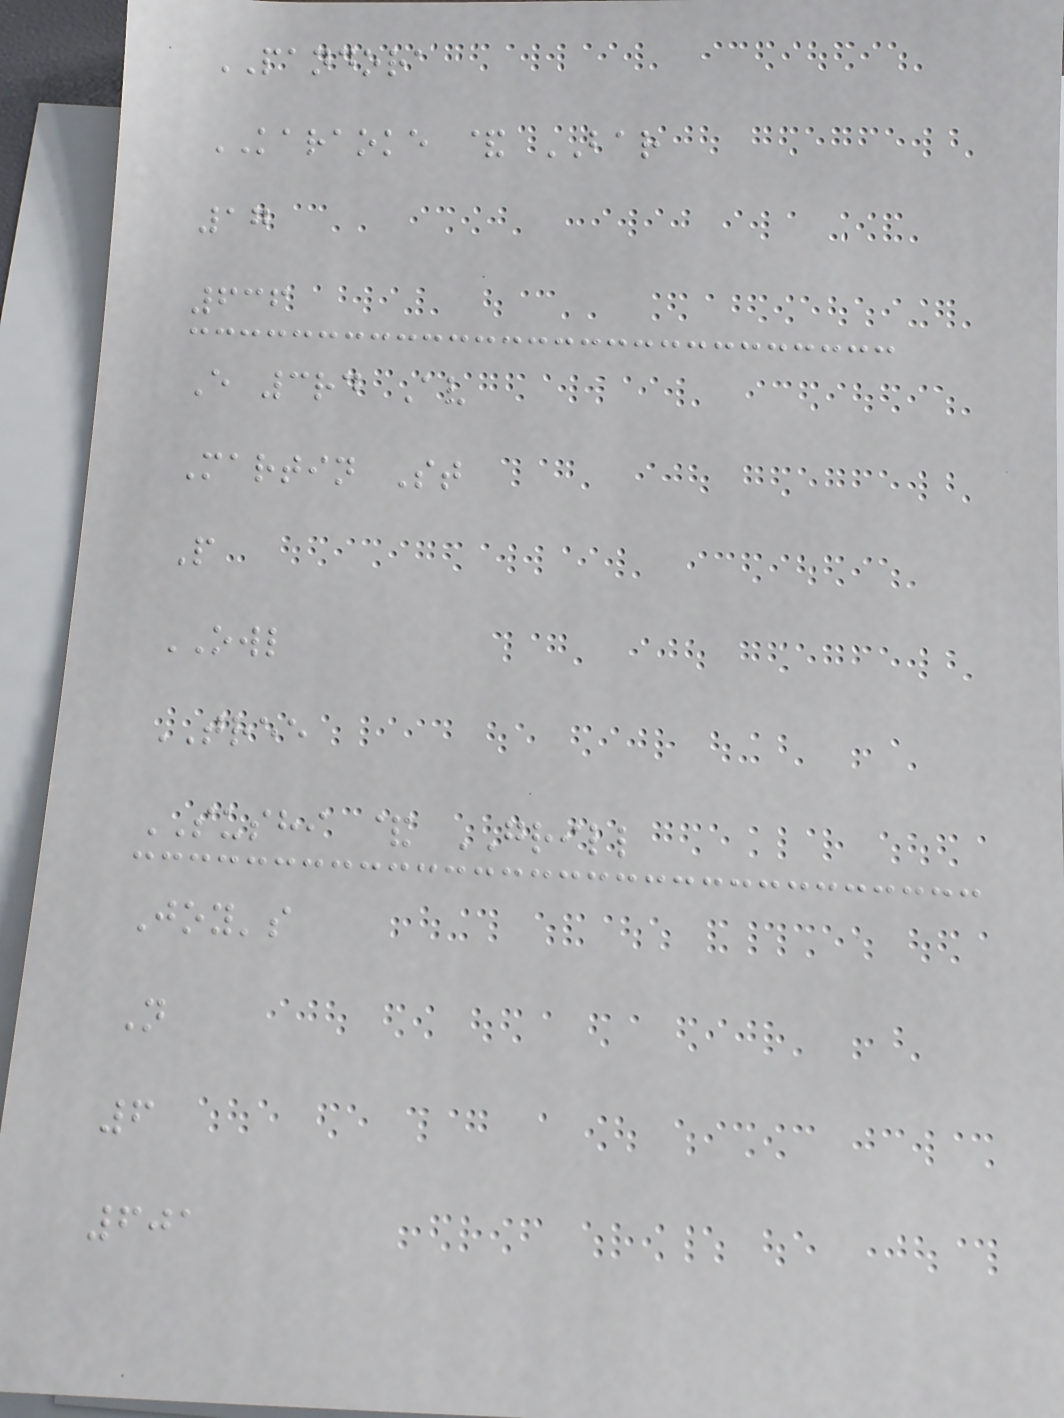PANDORA
KARAOKE & BAR
17
636
E 3rd Av
Martin St
P
OWL
TREE
SUSHI & GRILL
Joy's
N
6
601
